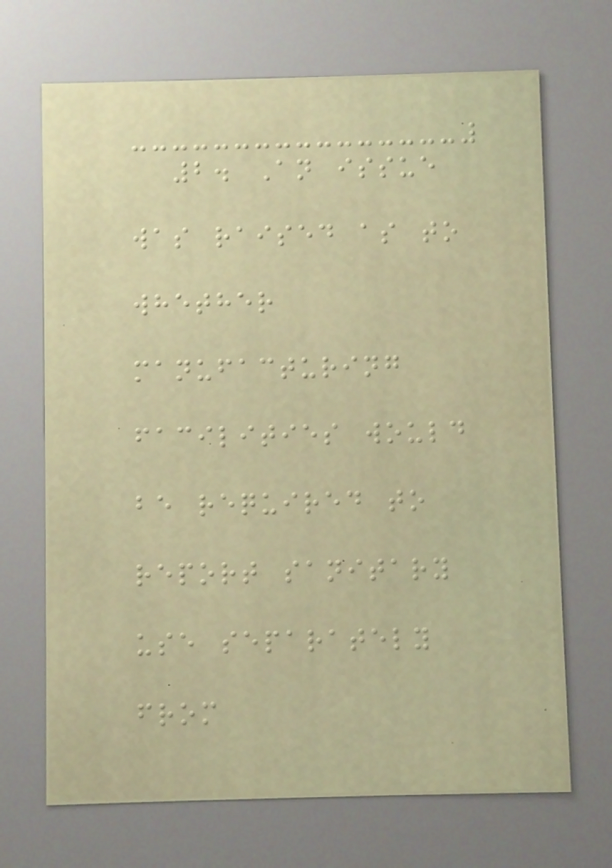2. An issue
was raised as to
whether
manufacturing
facilities would
be required to
report sanitary
use separately
from
